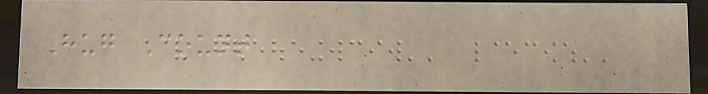Hug Count
